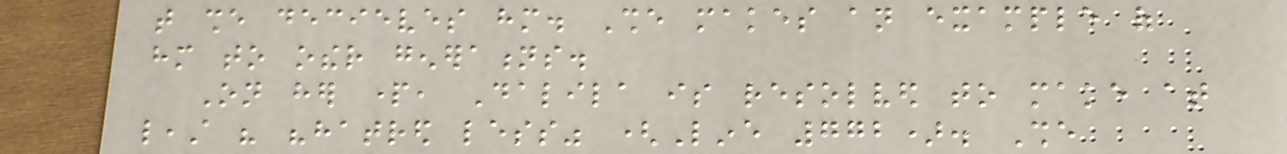that she decieves him. She makes an example of
him to other generations.
On her part, Dalila is resolved to make at
least his "hatred less" (Line 772). She
